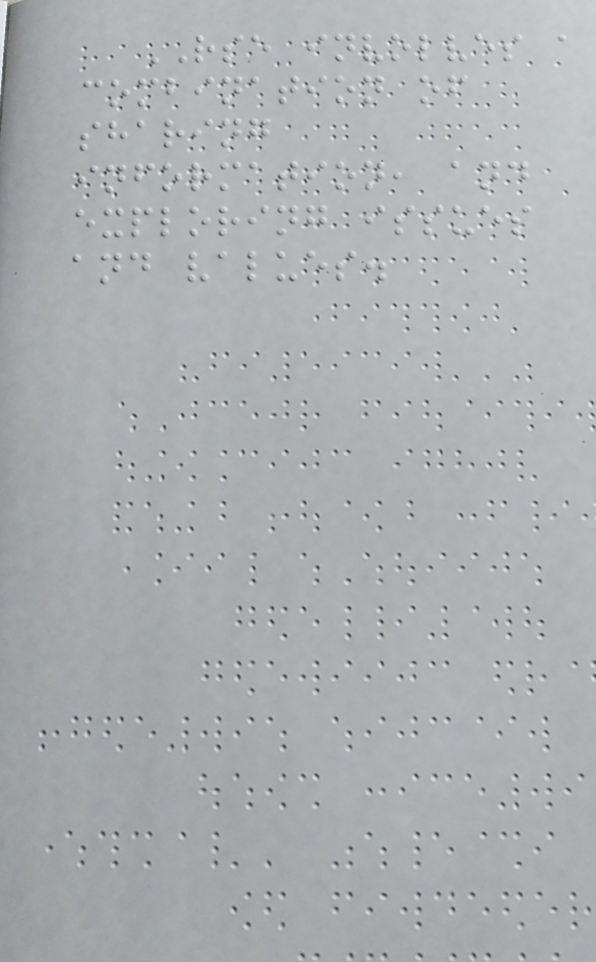RSE involves a
combination of
sharing
information, and
exploring issues
and values.
